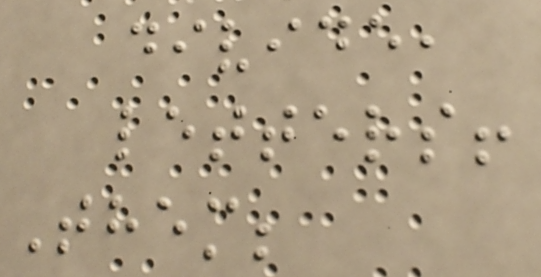divide,
letters!
Them;
